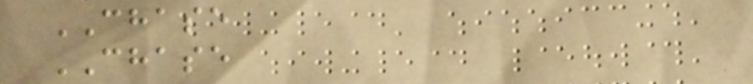CHASE
CHASE
